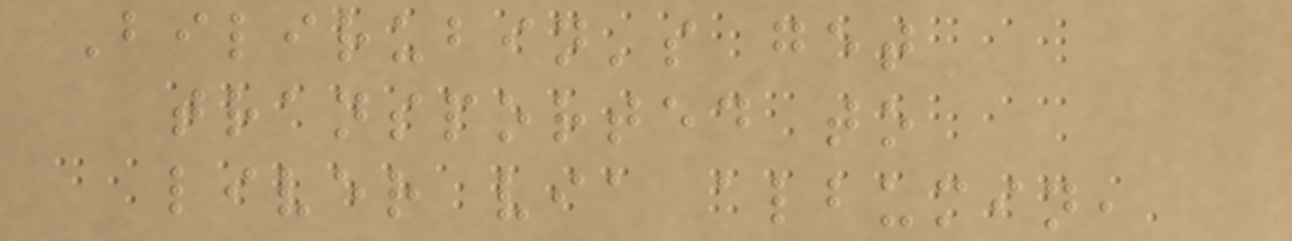Bilirubin's get
transported to
liver via albumin,
